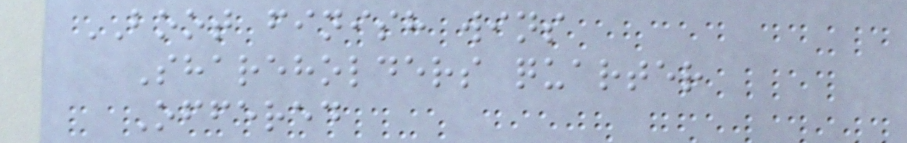BOOT finish wins
Shareholders quarter
Offered
